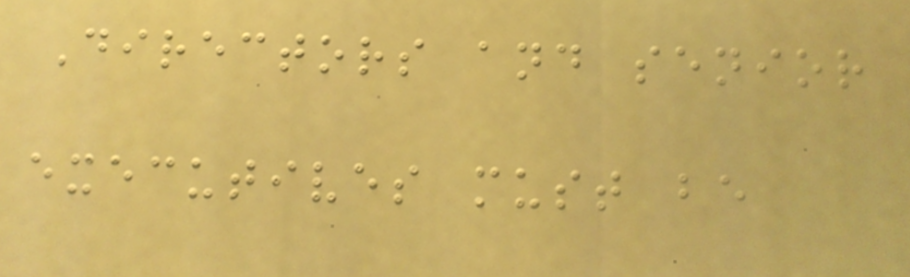Directors and senior
executives must be
